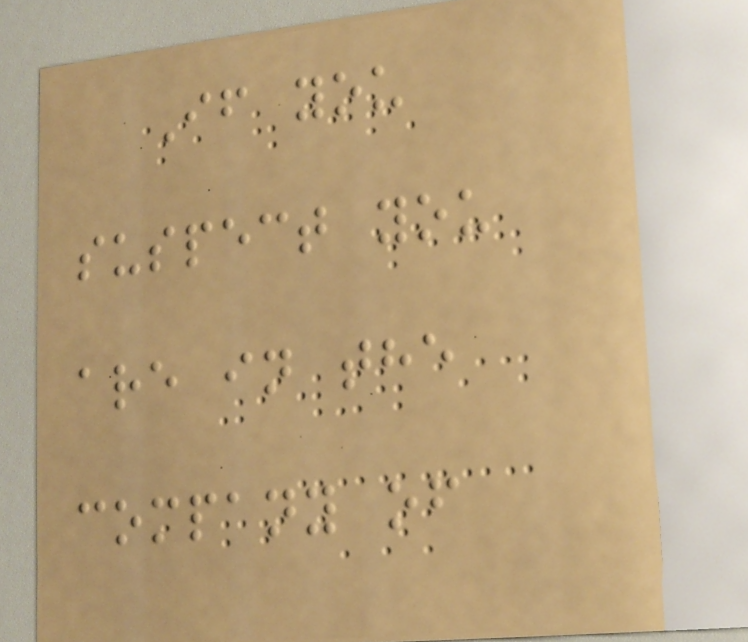If you
suspect you
are in the
company of
